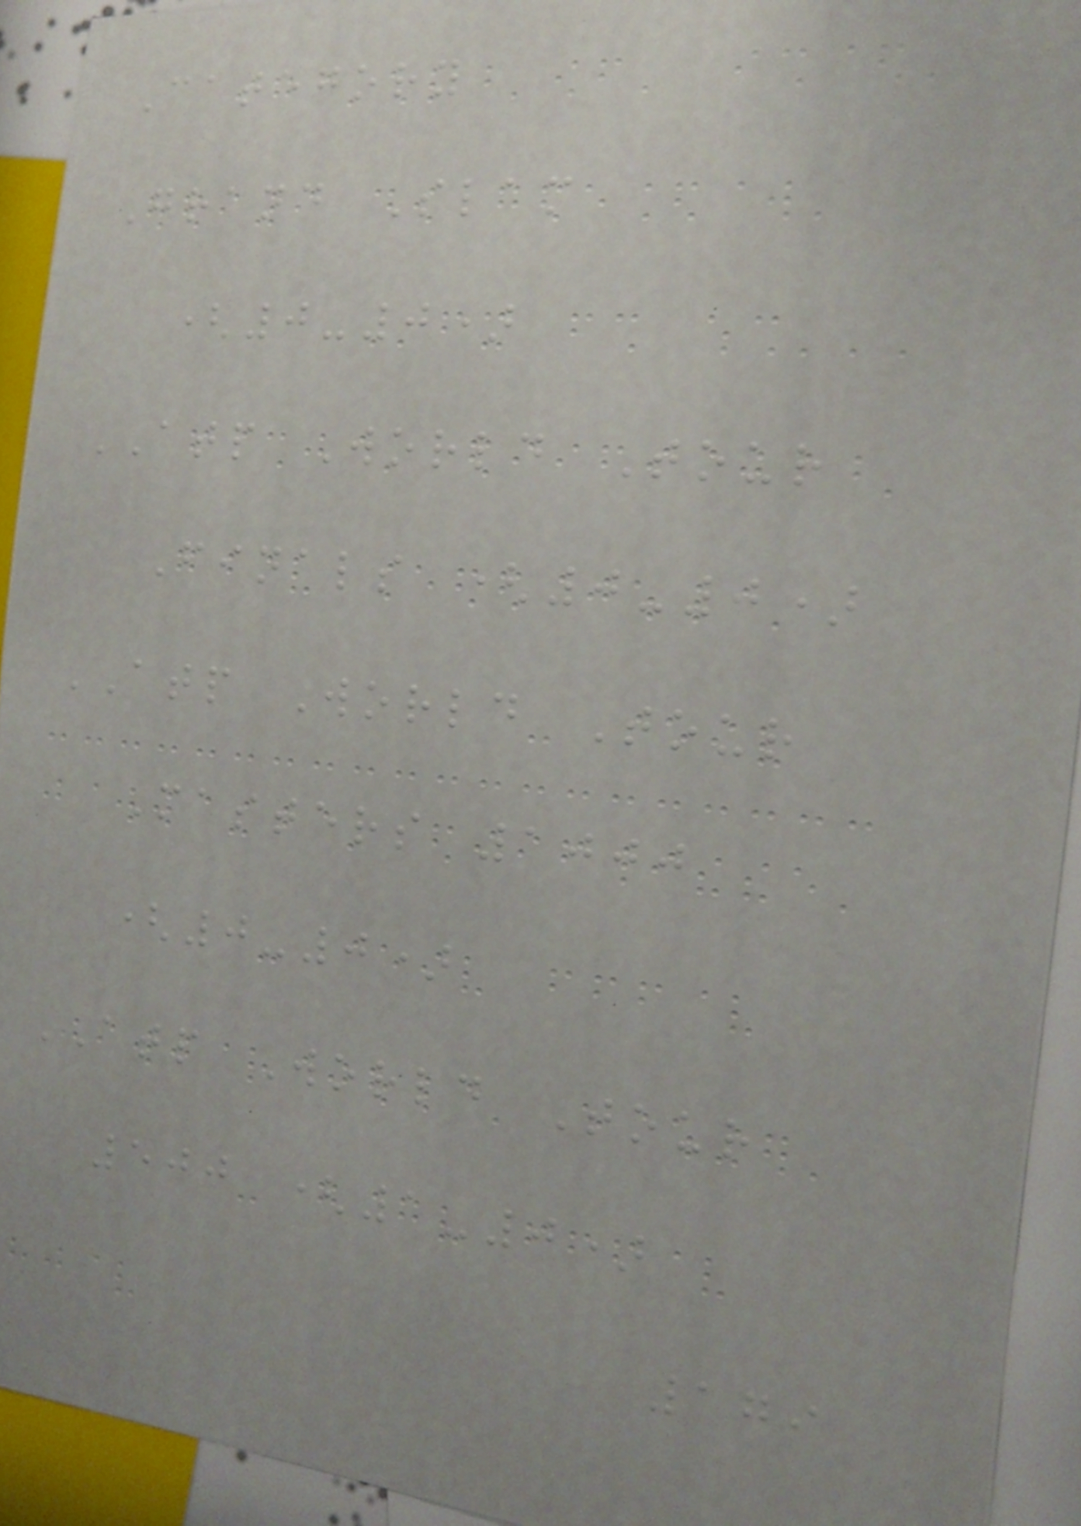Category
Grand Slam
(0-0)
ATP World Tour
Finals (0-0)
ATP World Tour
Masters 1000
(0-0)
ATP World Tour
500 (1-0)
179
